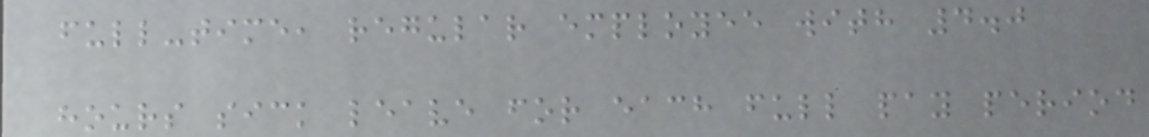full-time, regular employee with 4.0
hours sick leave for each full pay period
